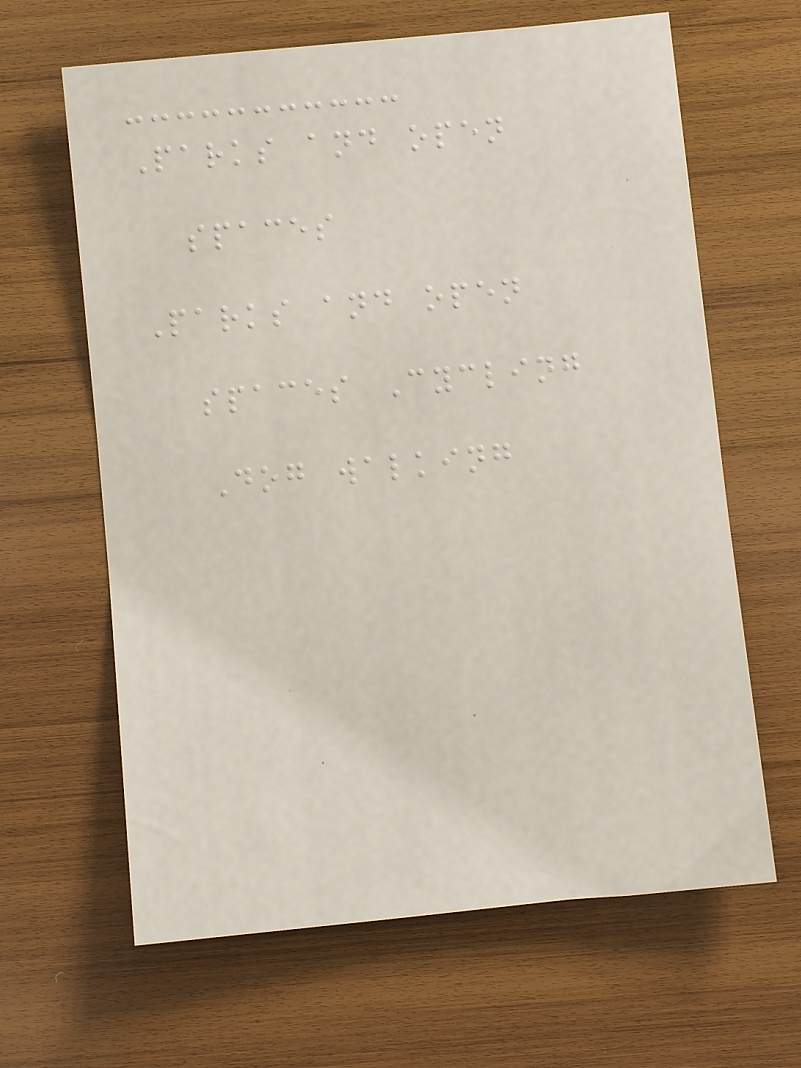Parks and open
spaces
Parks and open
spaces Cycling
Dog walking
